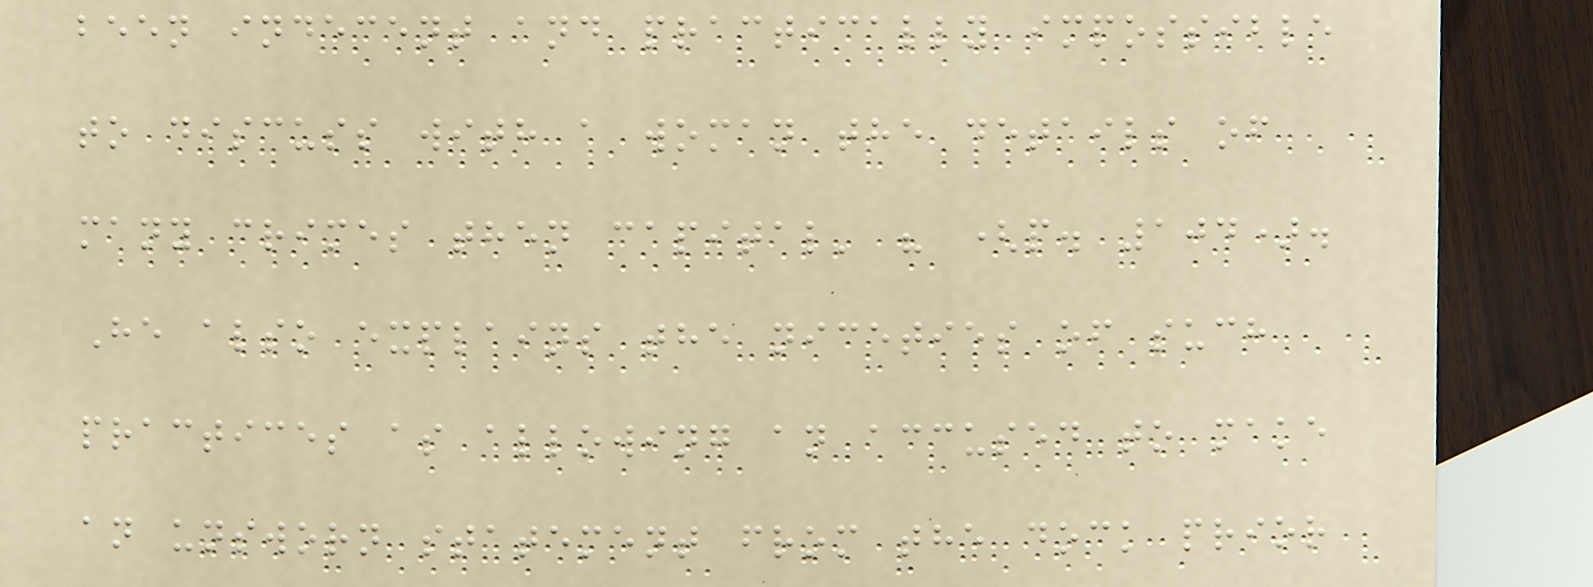been indecent and practically impossible
to discuss with a woman the details of
many crimes then capital' " (p. 104).
He also explains the niceties of such
practices as allowing an accused to make
an unsworn statement from the dock prior
